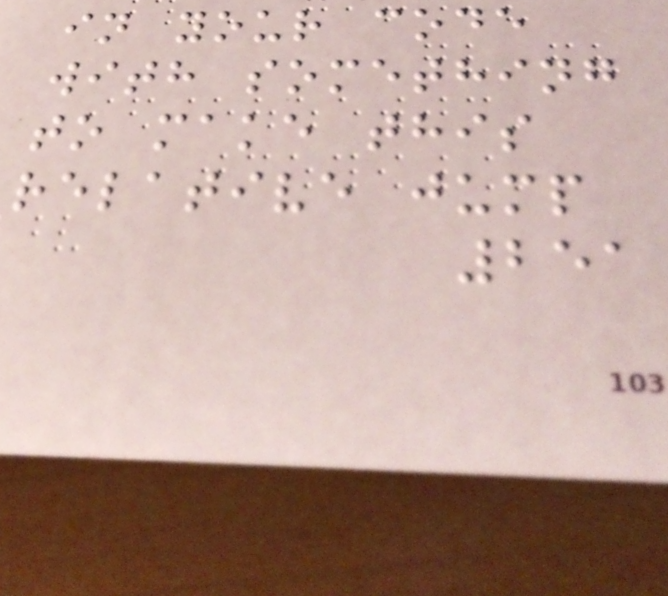in your code
with something
to make this
relative jump
251
